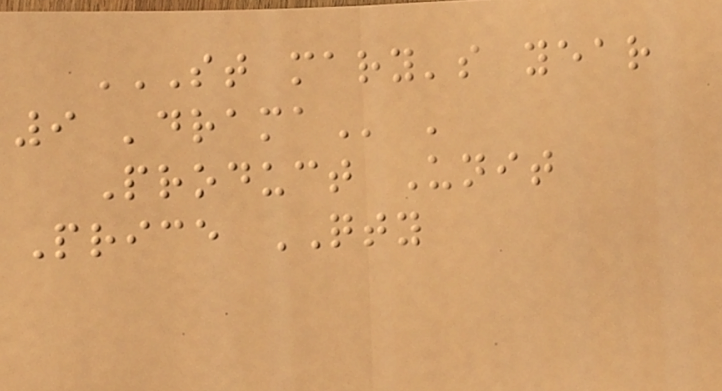ST MARY'S YEAR
9 'DRAMA '
Product Unit
Price QTY
